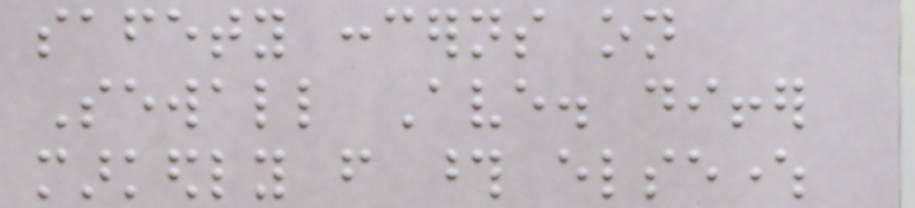safety concerns on
Sewall Ave. differ
markedly from those elsewhere
